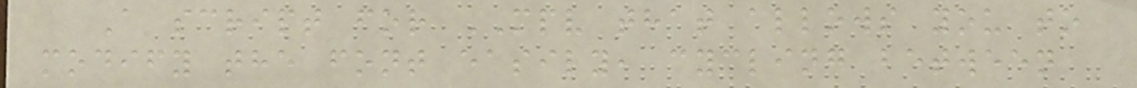A script for MPV that allows you to
modify the font easily, cycling between
